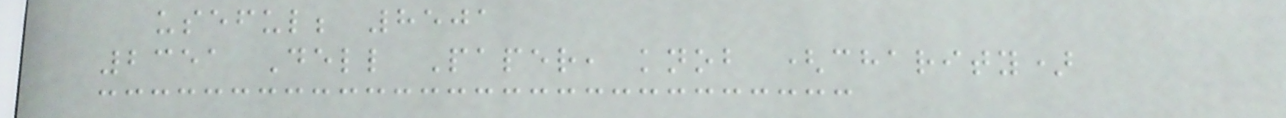useful; 8501
2351 Dell Paper, knob (charity)
